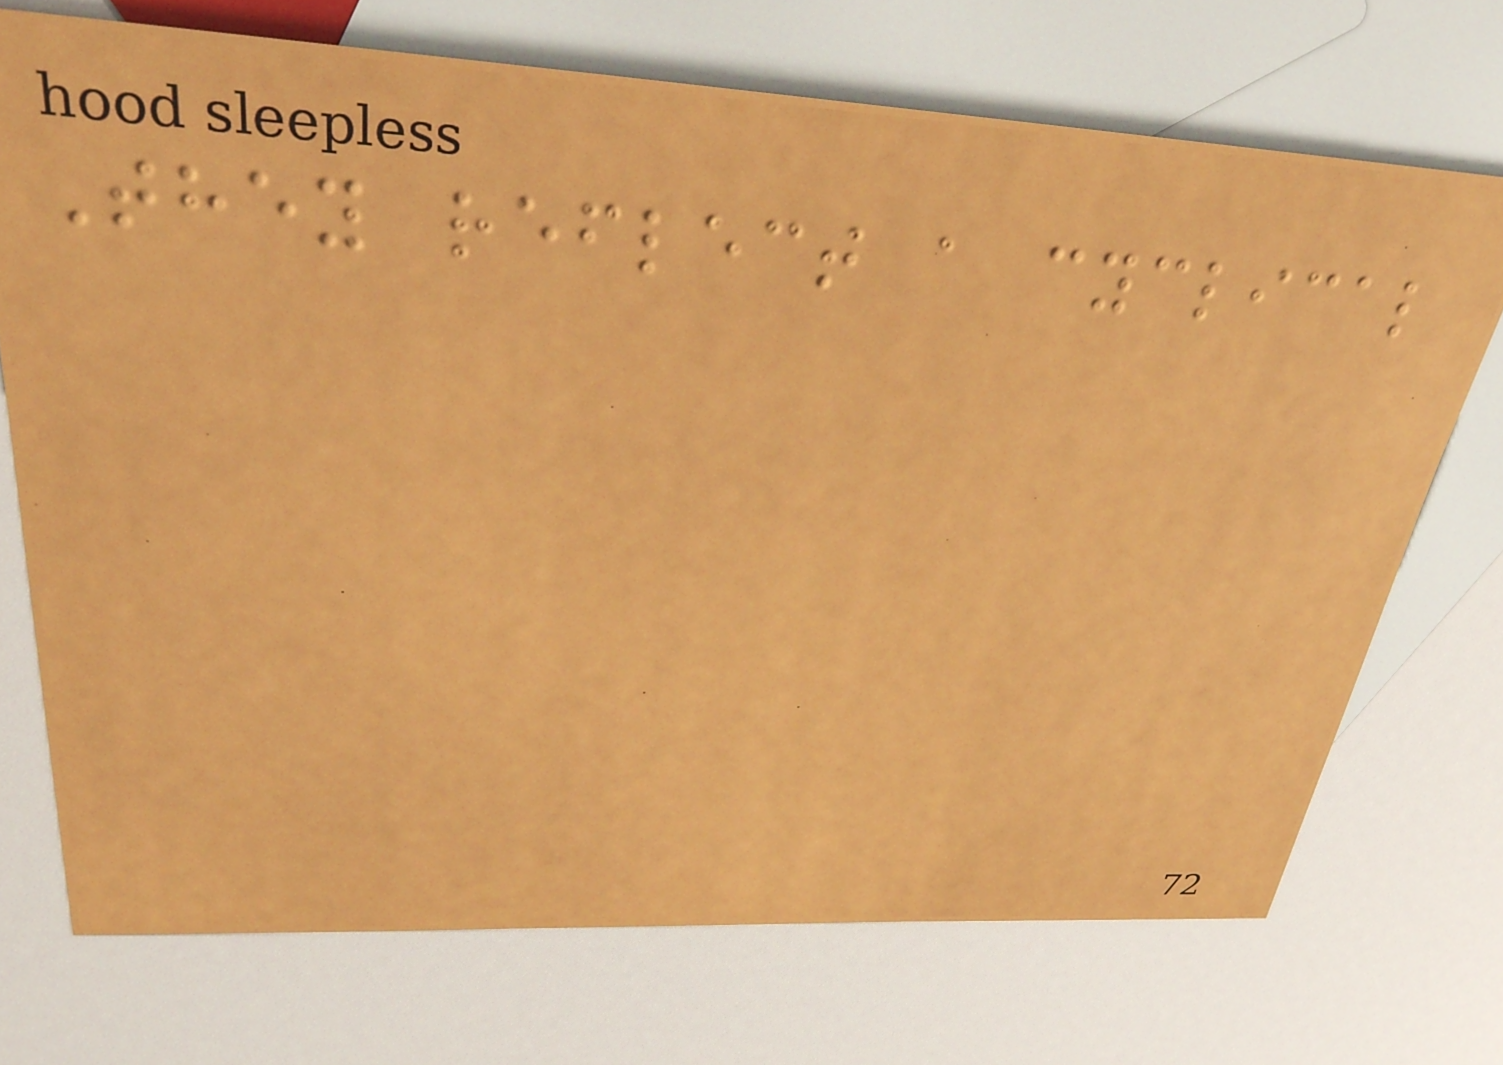They reflect a cyclical
